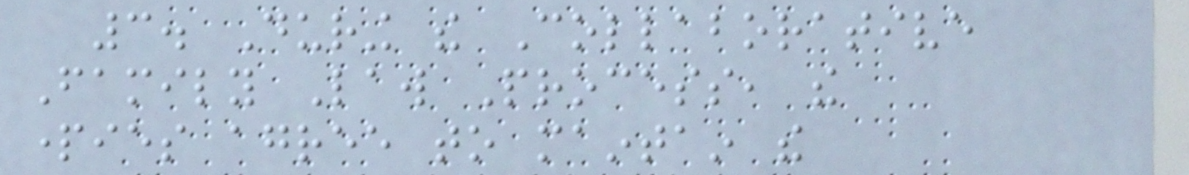3. During the Collaborative
Family Law Process, the
parties agree to maintain the
